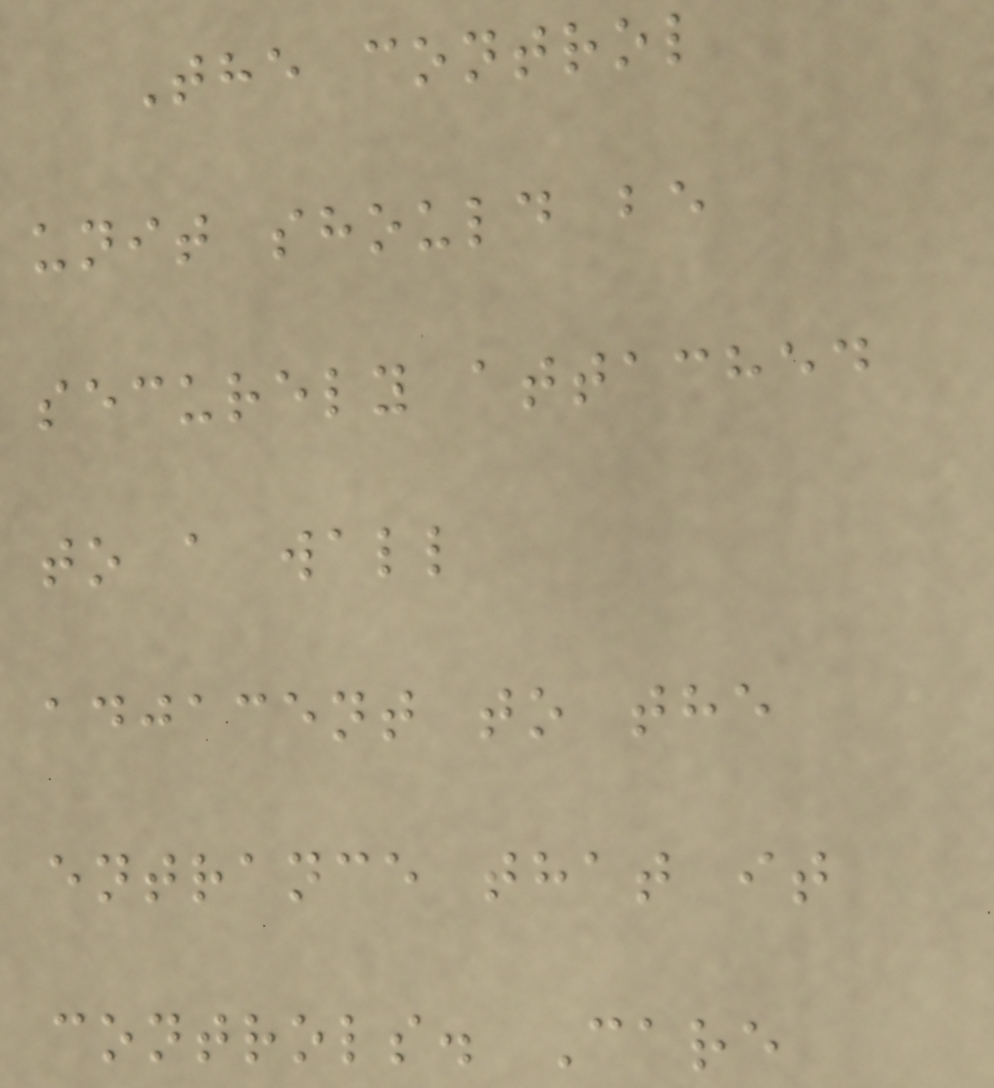The control
unit should be
securely attached
to a wall
adjacent to the
entrance that it
controls. Care
